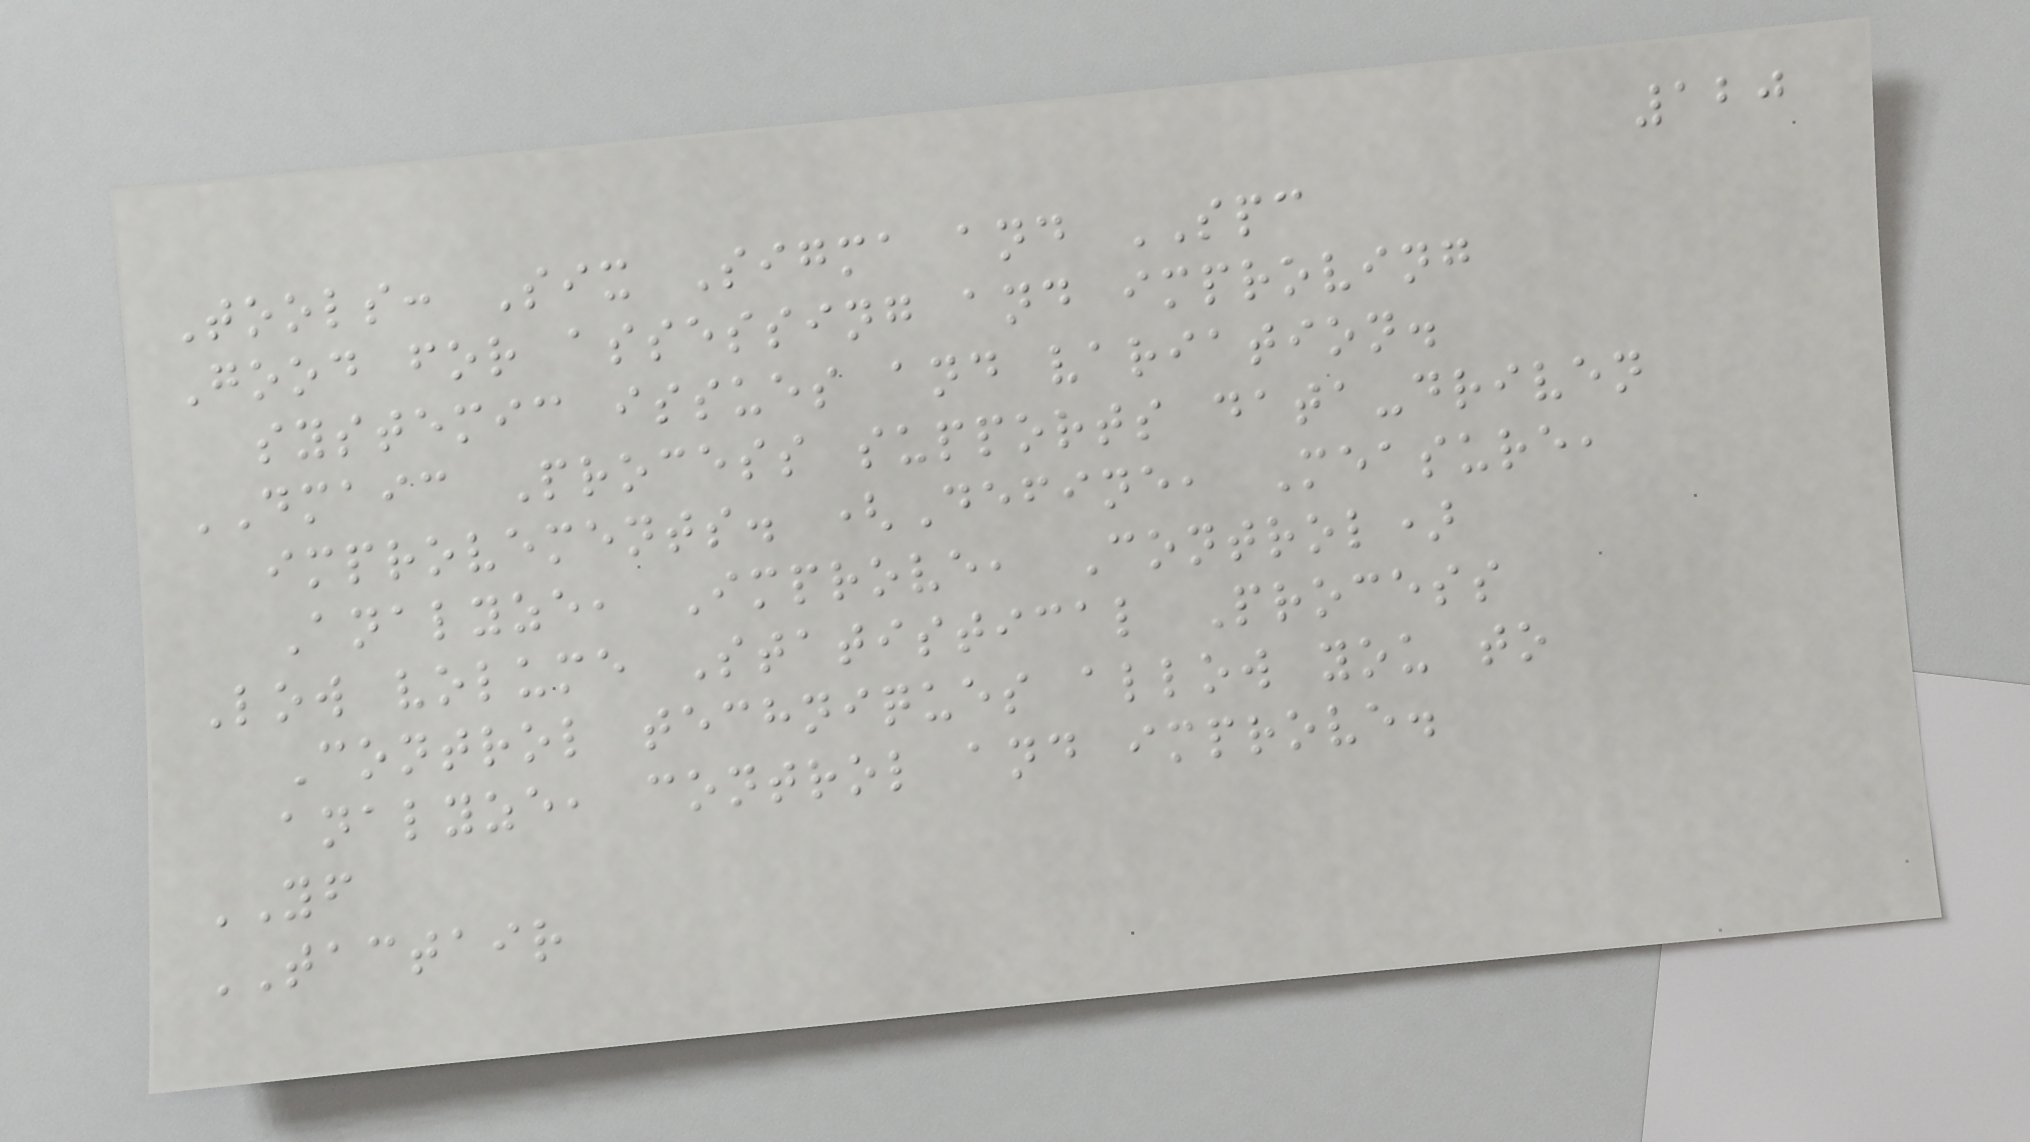120
Tools: Six Sigma and SPC
Good for assessing and improving
systemic issues and variation.
DMAIC Process supports data-driven
improvements. (Define, Measure,
Analyze, Improve, Control)
Low volume Statistical Process
Control techniques allow you to
analyze, control and improve.
YF
TACTAIR
